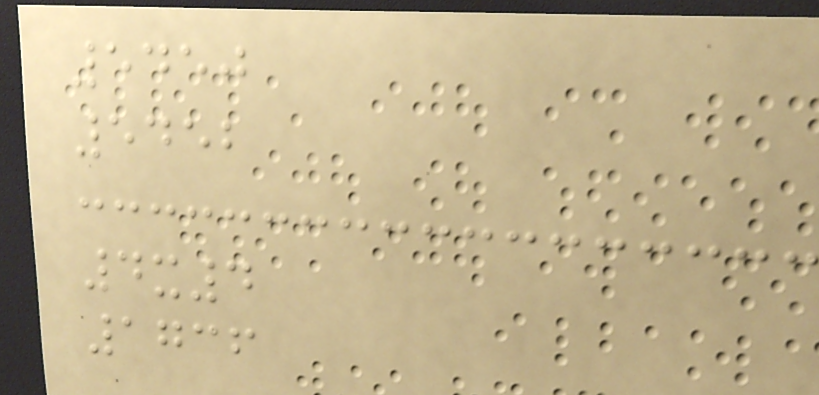5450
5452
4x4
1736
